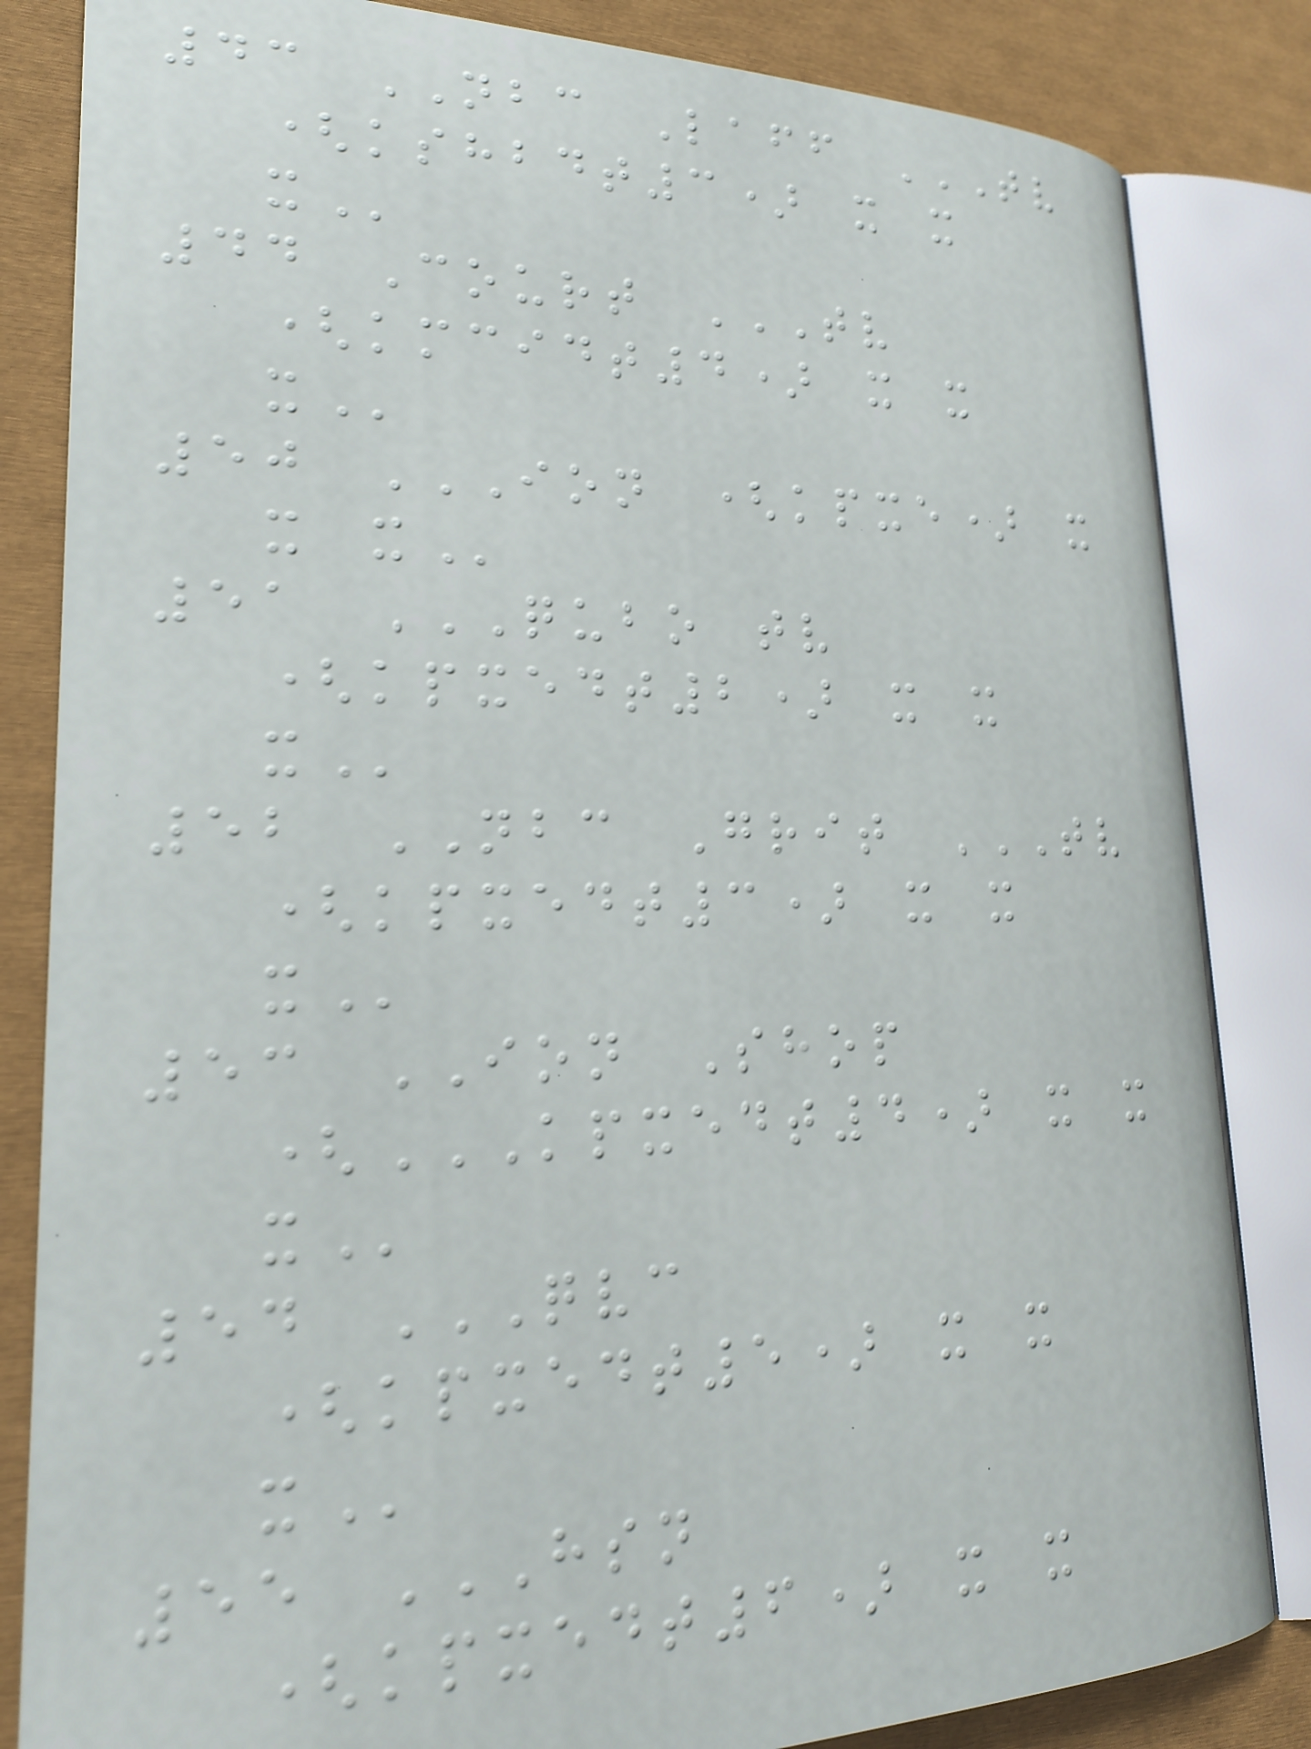43 NBC Laff TV
(KSHBDT3) X X
X
44 Court TV
(KMCIDT4) X X
X
50 ION (KPXE) X
X X
51 QUBO TV
(KPXEDT2) X X
X
52 NBC Grit TV
(KPXEDT3) X X
X
53 ION Shop
(KPXEDT4) X X
X
54 QVC
(KPXEDT5) X X
X
55 HSN
(KPXEDT6) X X
